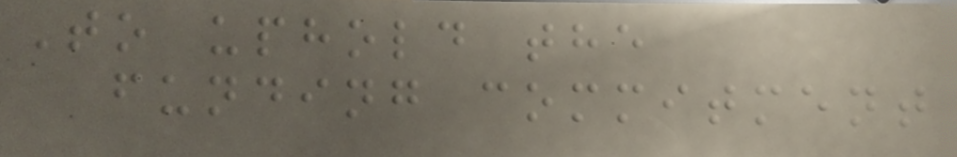To uphold the
funding commitment
